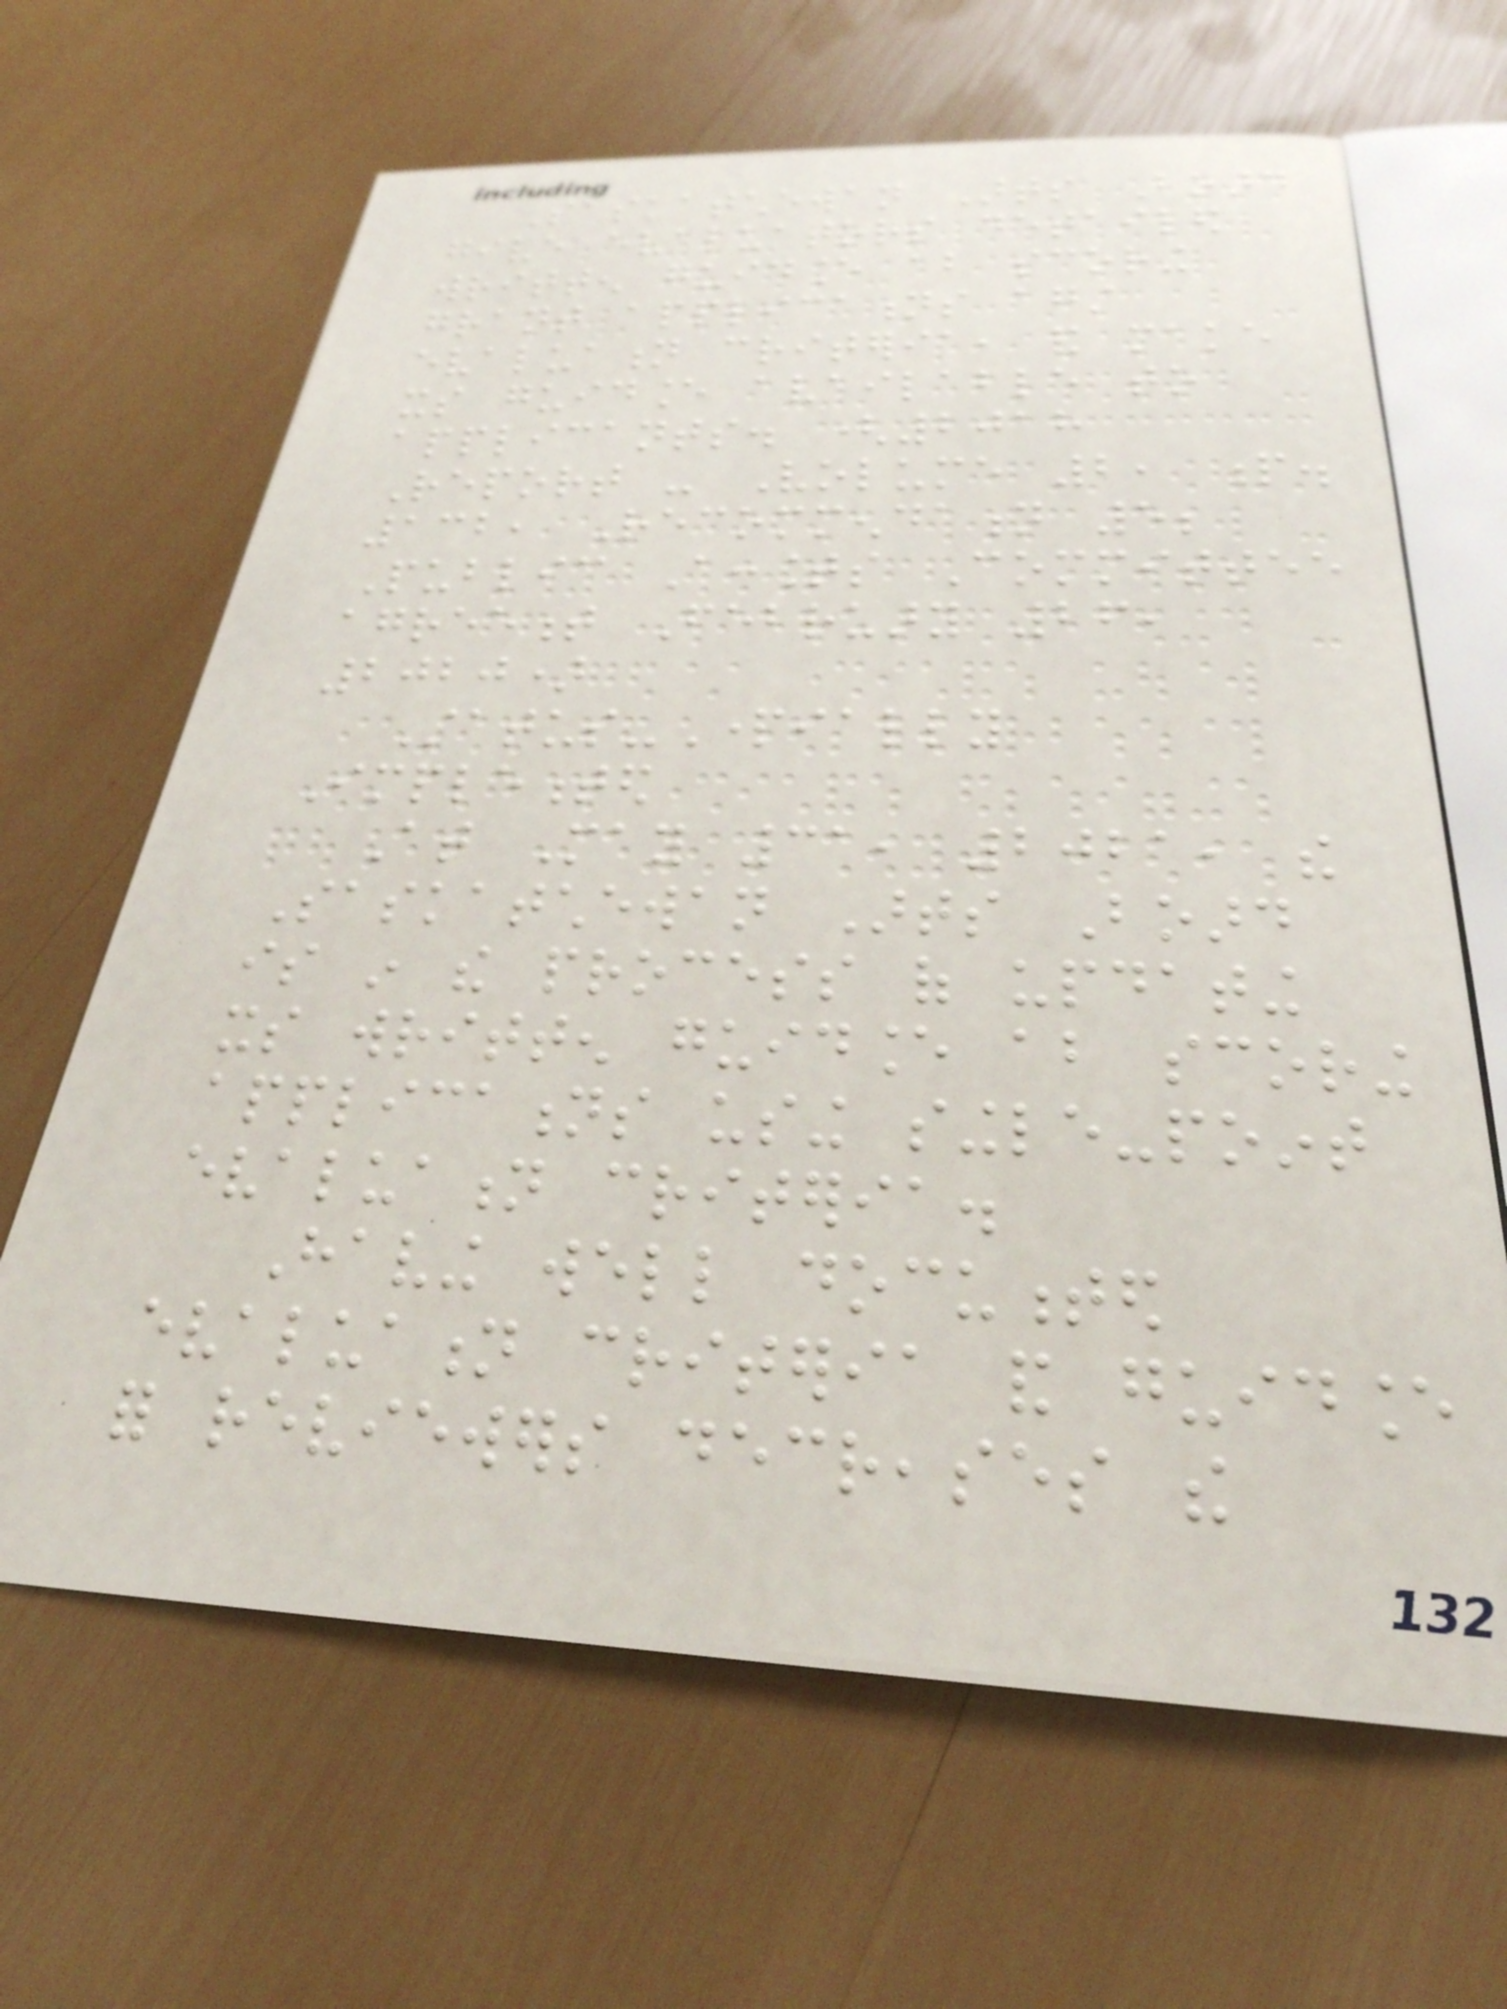Saskatchewan Arts Board
give evaluators detailed
written guidance about scoring
grant applications against
evaluation criteria, and make
its guidance available to
applicants. (2018
Report - Volume 2, p.
132, Recommendation 5;
Public Accounts Committee
agreement February 26,
2020)
Status-Partially
Implemented
At May 31, 2021, the
Saskatchewan Arts Board
is in the process of updating
its written guidance about scoring
applications using single-point
evaluation criteria.
Having well documented
evaluation criteria and guidance
for reviewers decreases the
